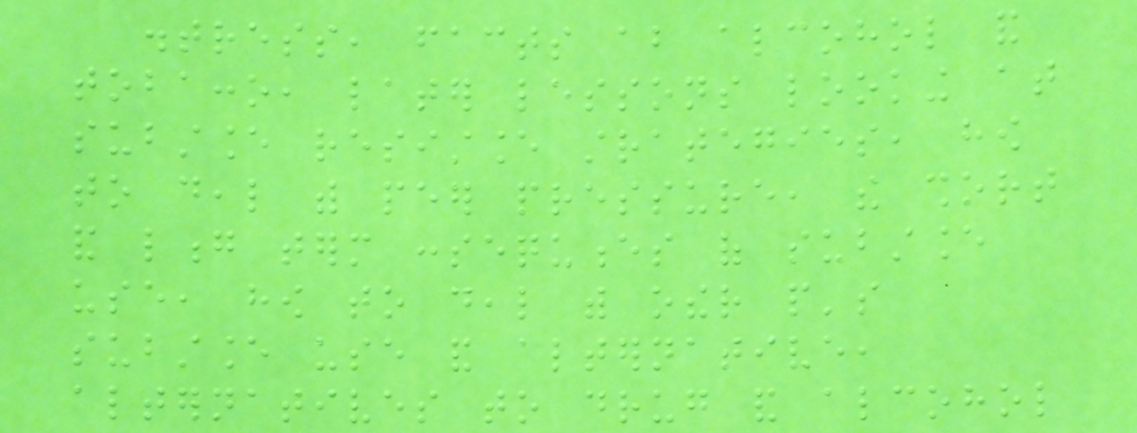distress, facts about alcohol and
tobacco, later lessons looking at
substance resistance strategies, how
to deal with peer pressure, the short
and long term consequences of substance
use, how to deal with other people's
substance use and alternative,
alternatives to drug and alcohol
